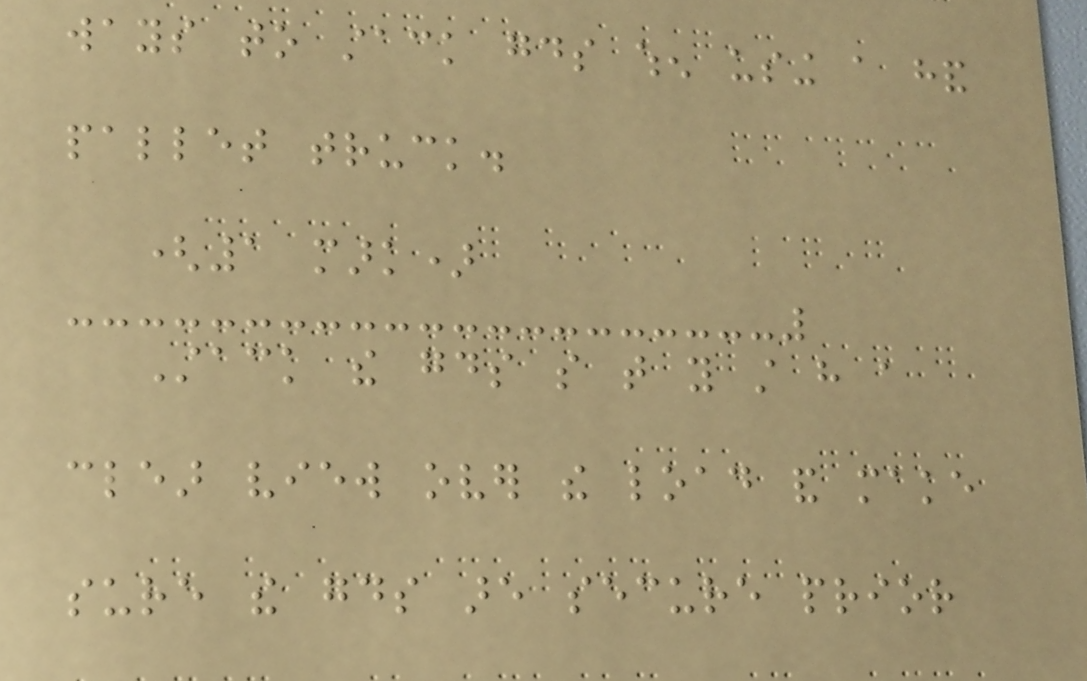ways to stack goods when using a hand
pallet truck.
(1 mark)
Stack the goods so that you still have a
clear view over the load and make
sure the goods are secure prior
